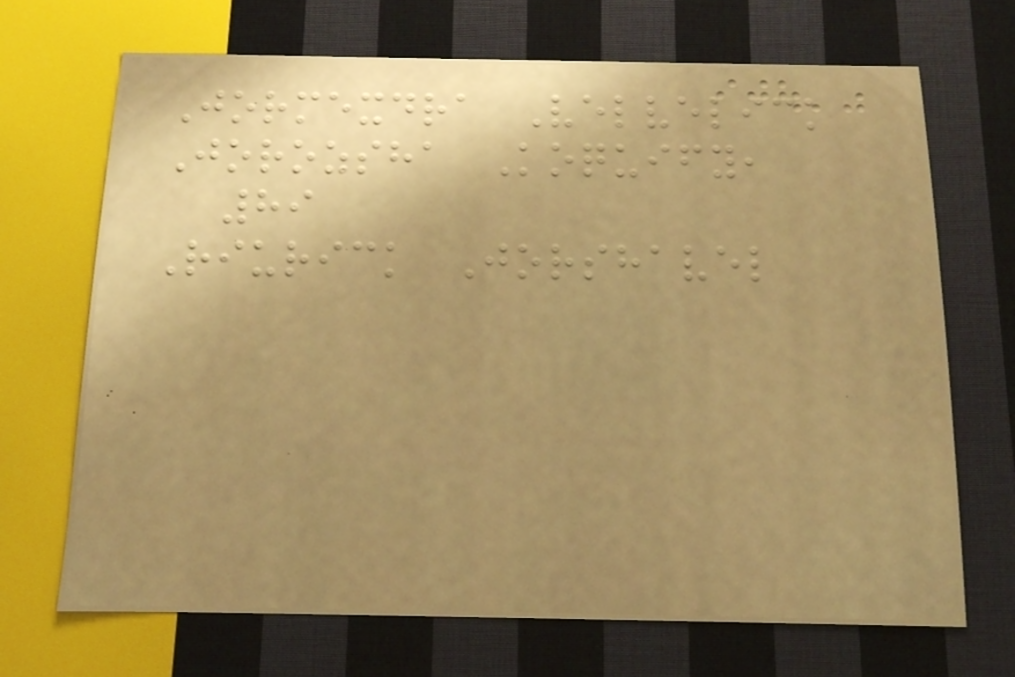Jormexdra Velvelick
Jorozsha Koquify,
89
Riurick Jorshavel
